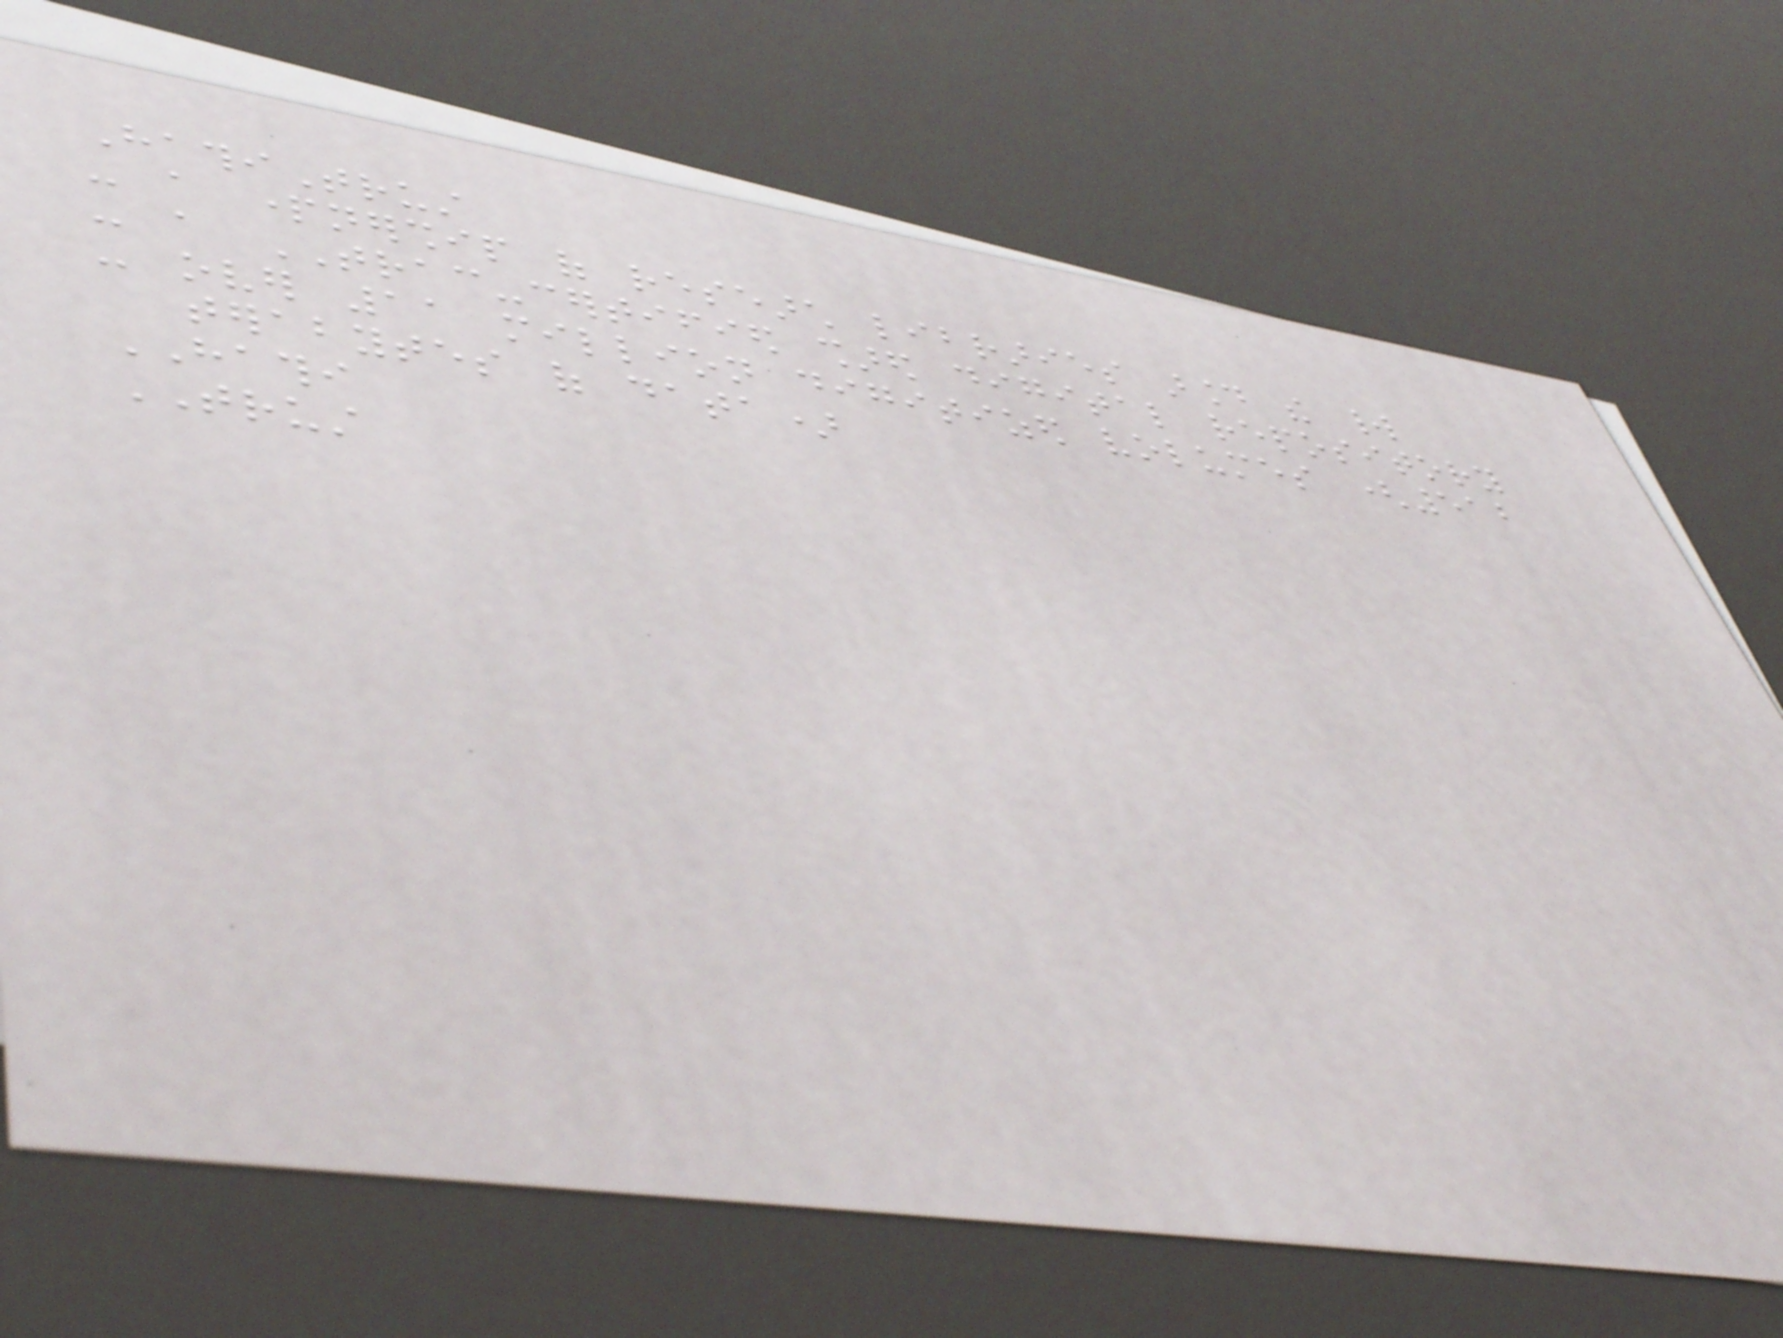HathiTrust
- a partnership of research libraries around the world
- a TRAC-certified shared digital repository
- over 11 million digitized volumes (512
terabytes of data)
HATHI
TRUST
